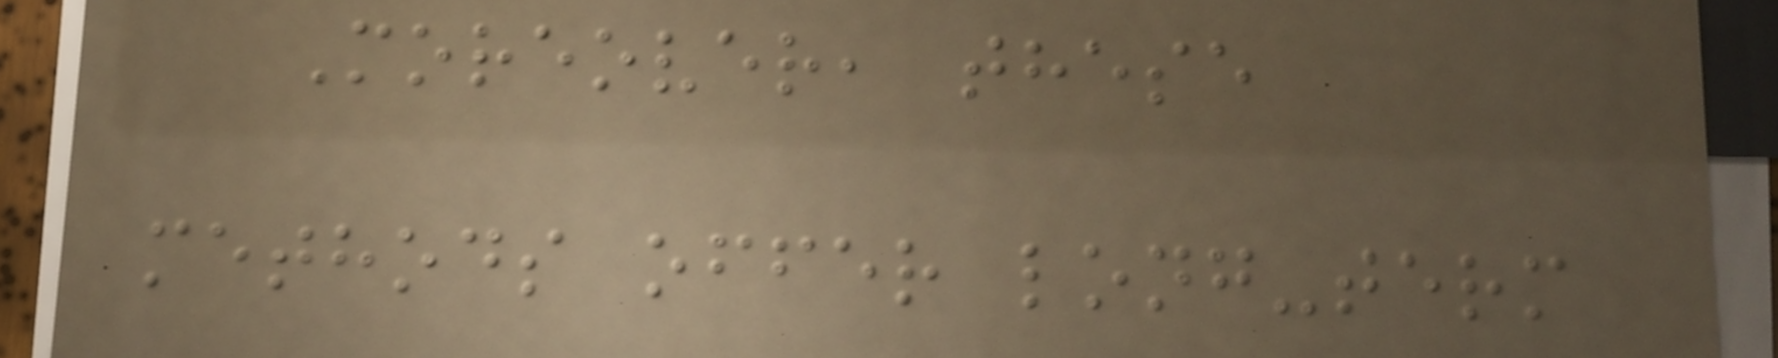Moreover, these
methods offer long-term
